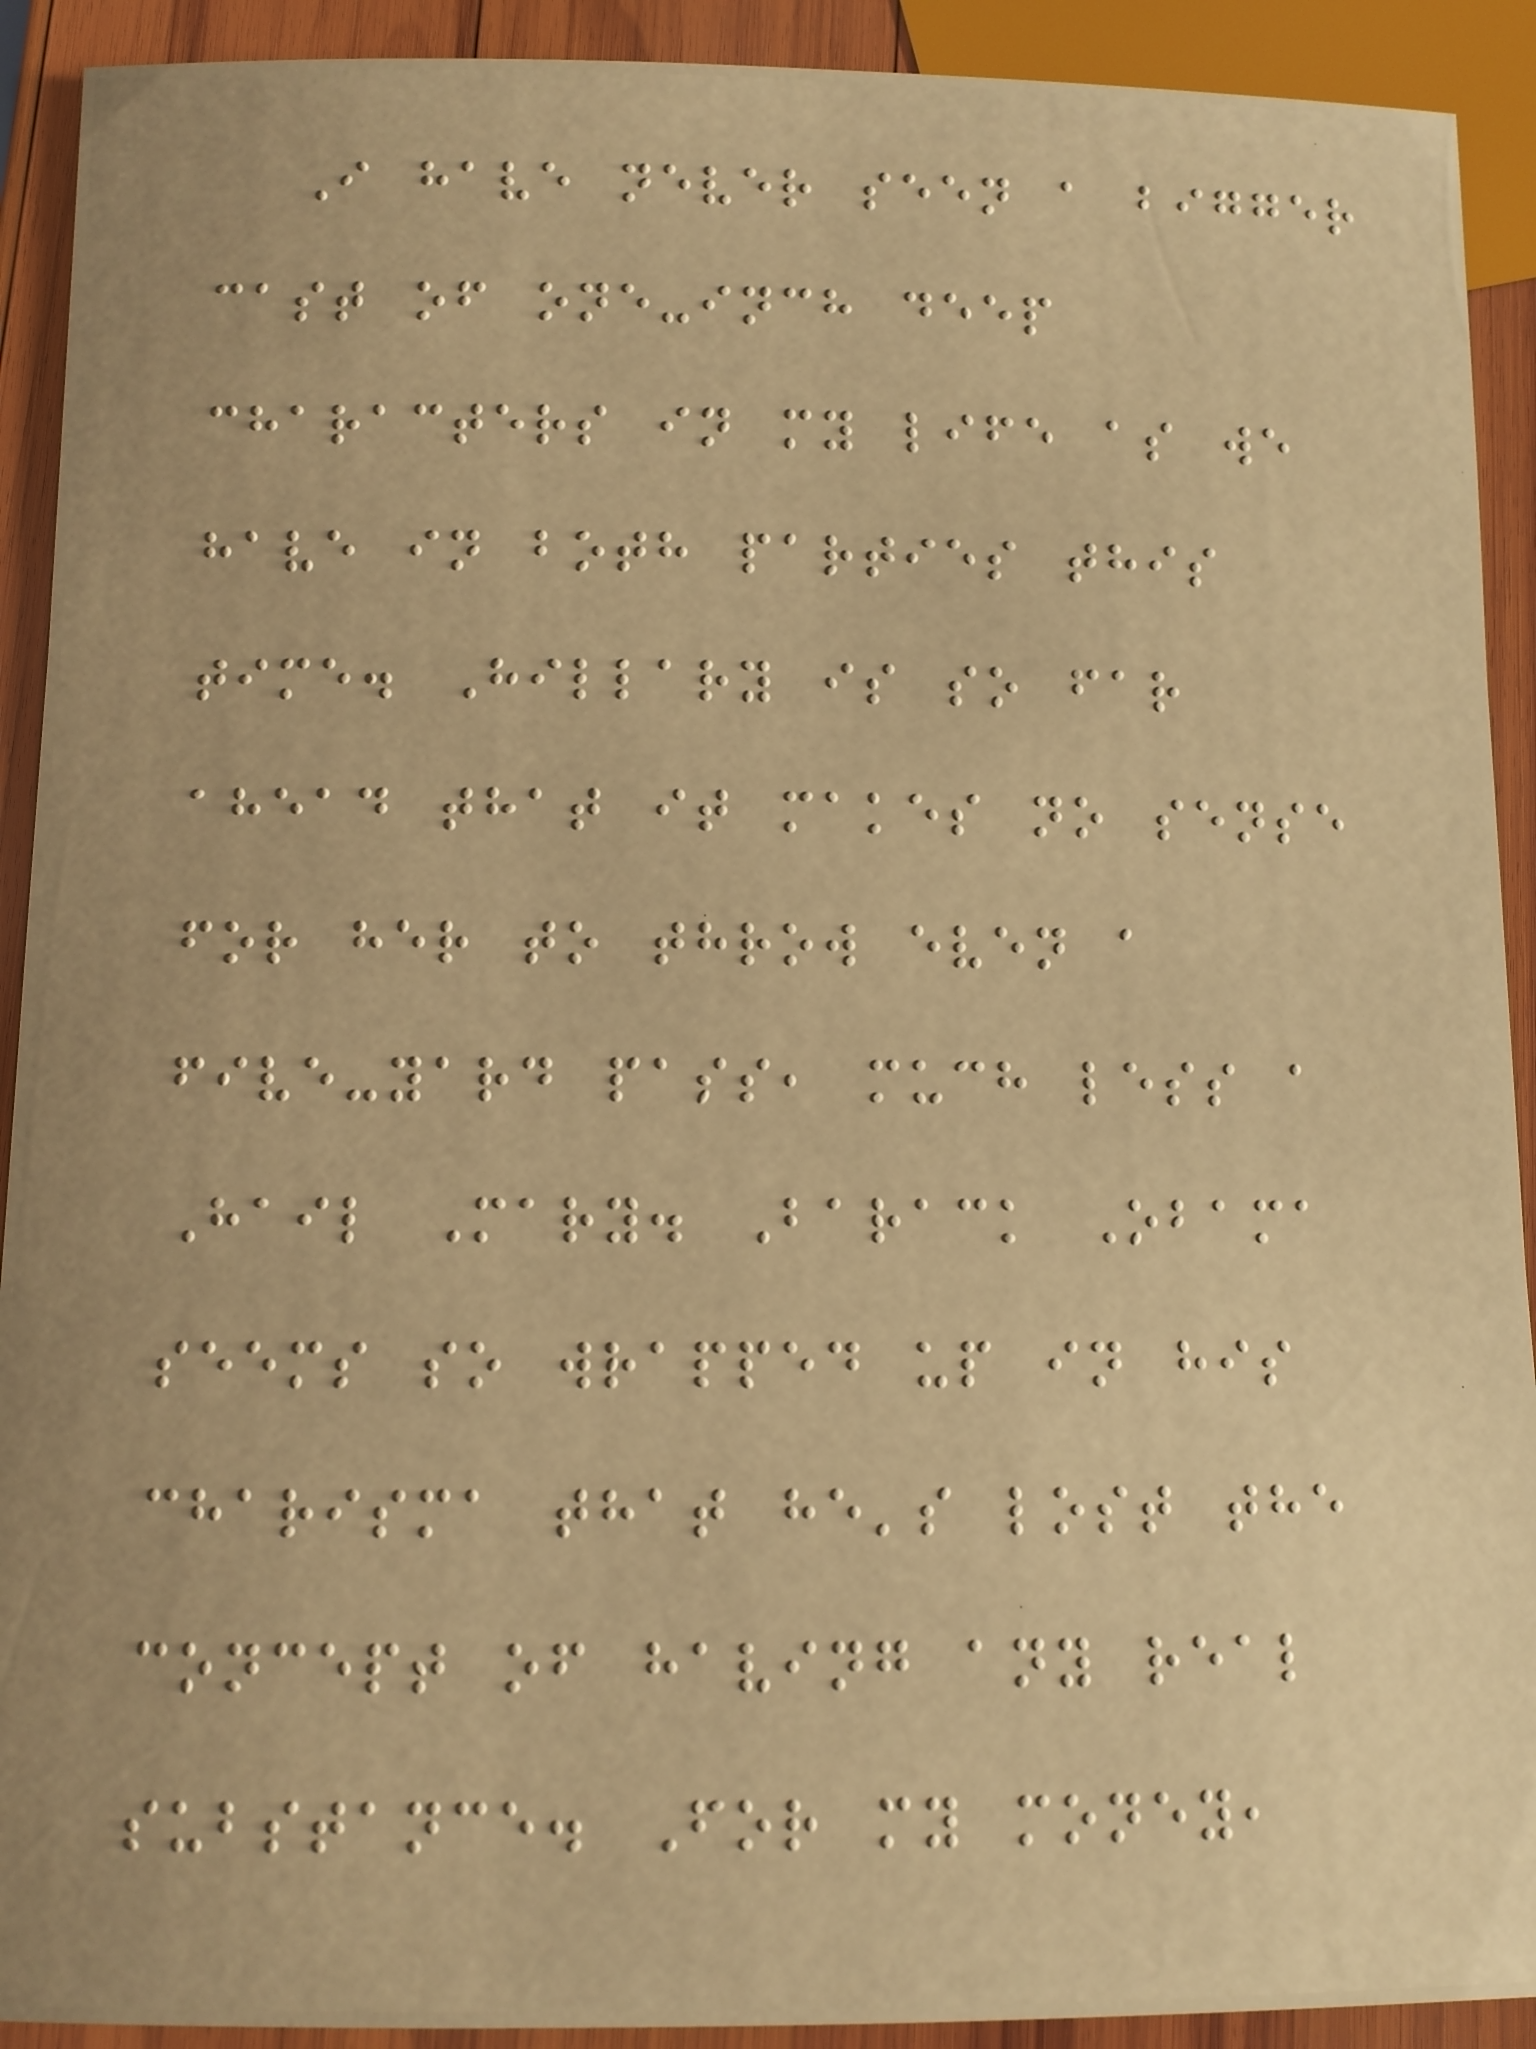I have never seen a bigger
cast of one-inch deep
characters in my life as we
have in both parties this
time. Hillary is so far
ahead that it makes no sense
for her to throw even a
five-yard pass, much less a
Hail Mary. Barack Obama
seems so wrapped up in his
charisma that he's lost the
concept of having any real
substance. For my money,
